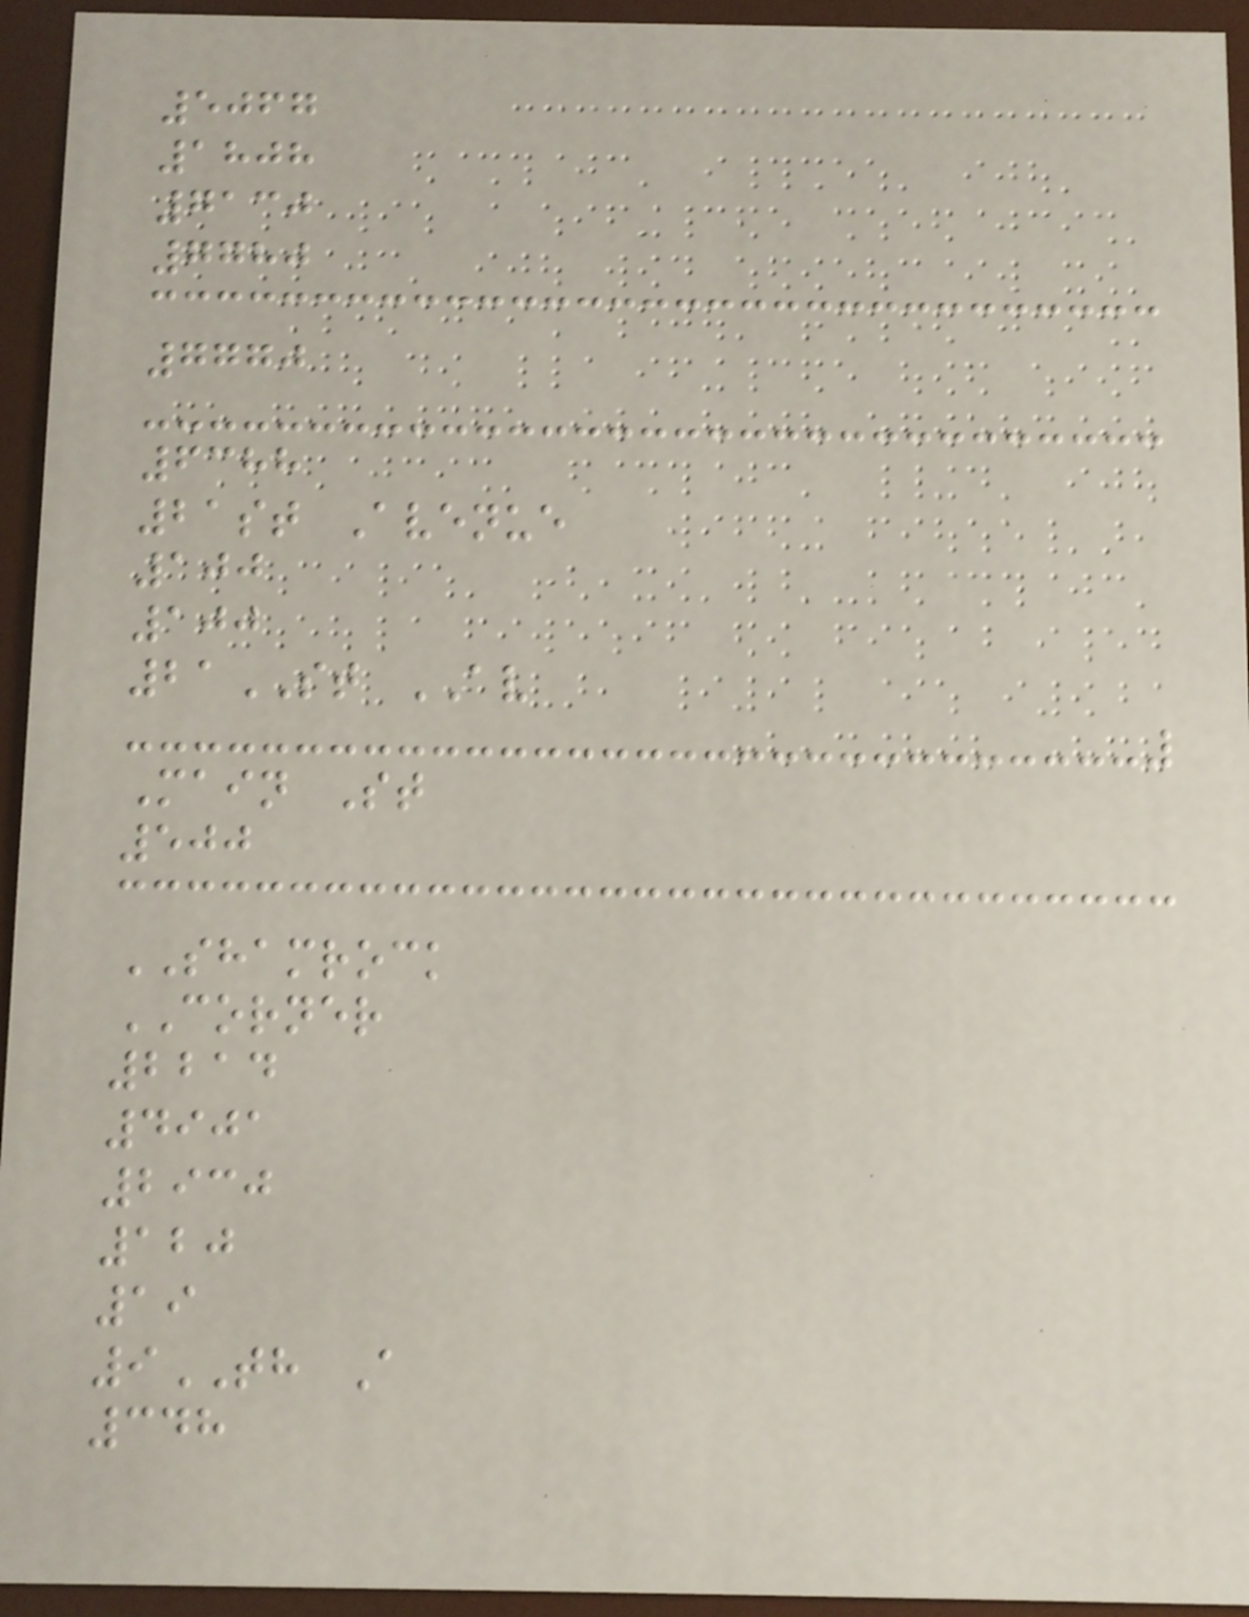5067
1808
7130
7780
7770
6388
21st Avenue
100
100
21ST AV
Main St
500
SHAMROCK
CORNER
2214
4901
2930
120
19
9TH A
348
